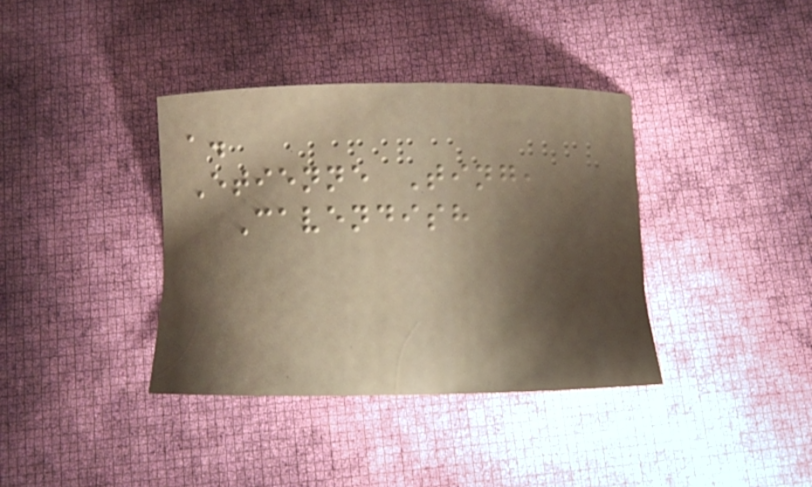a.
Etienne Ting,
Cavendish
